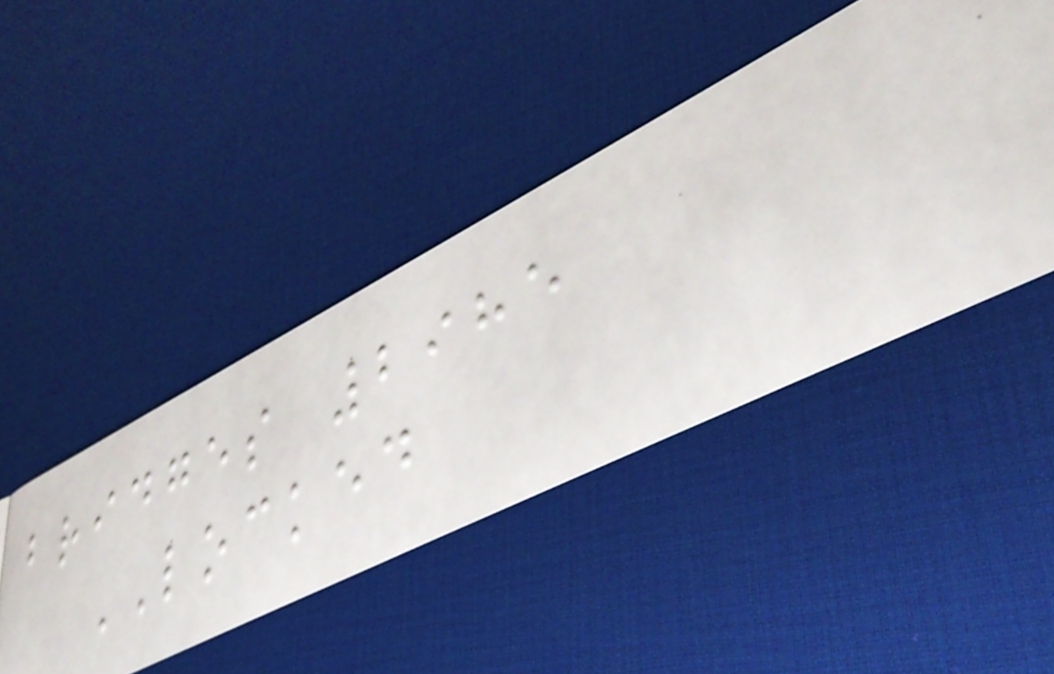bridges 2985
LOCKED
